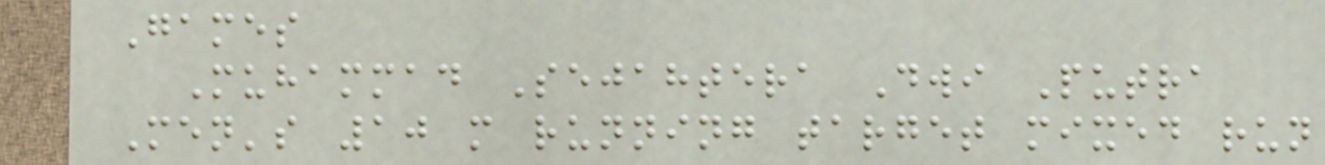Games
Muhammad Sejahtera Dwi Putra
Men's 10 m running target mixed run
